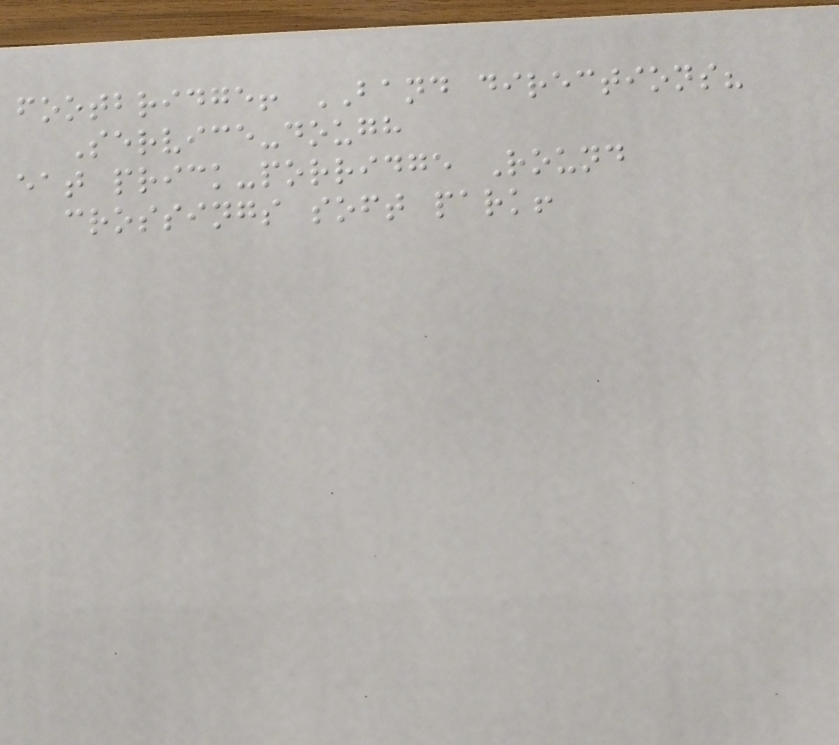footbridge! BAND directions?
Service-dough
eat prick-porridge Round
crossings soft park!
